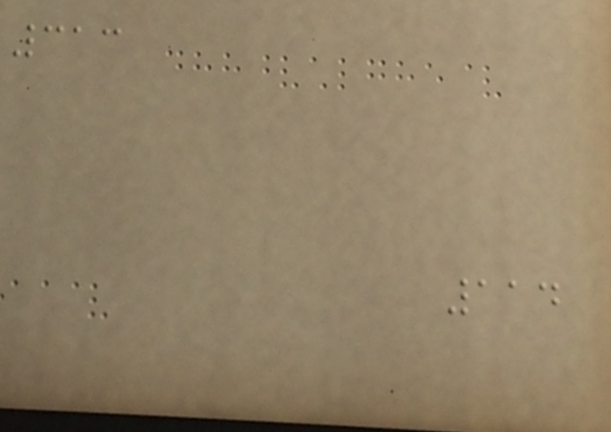313
114
